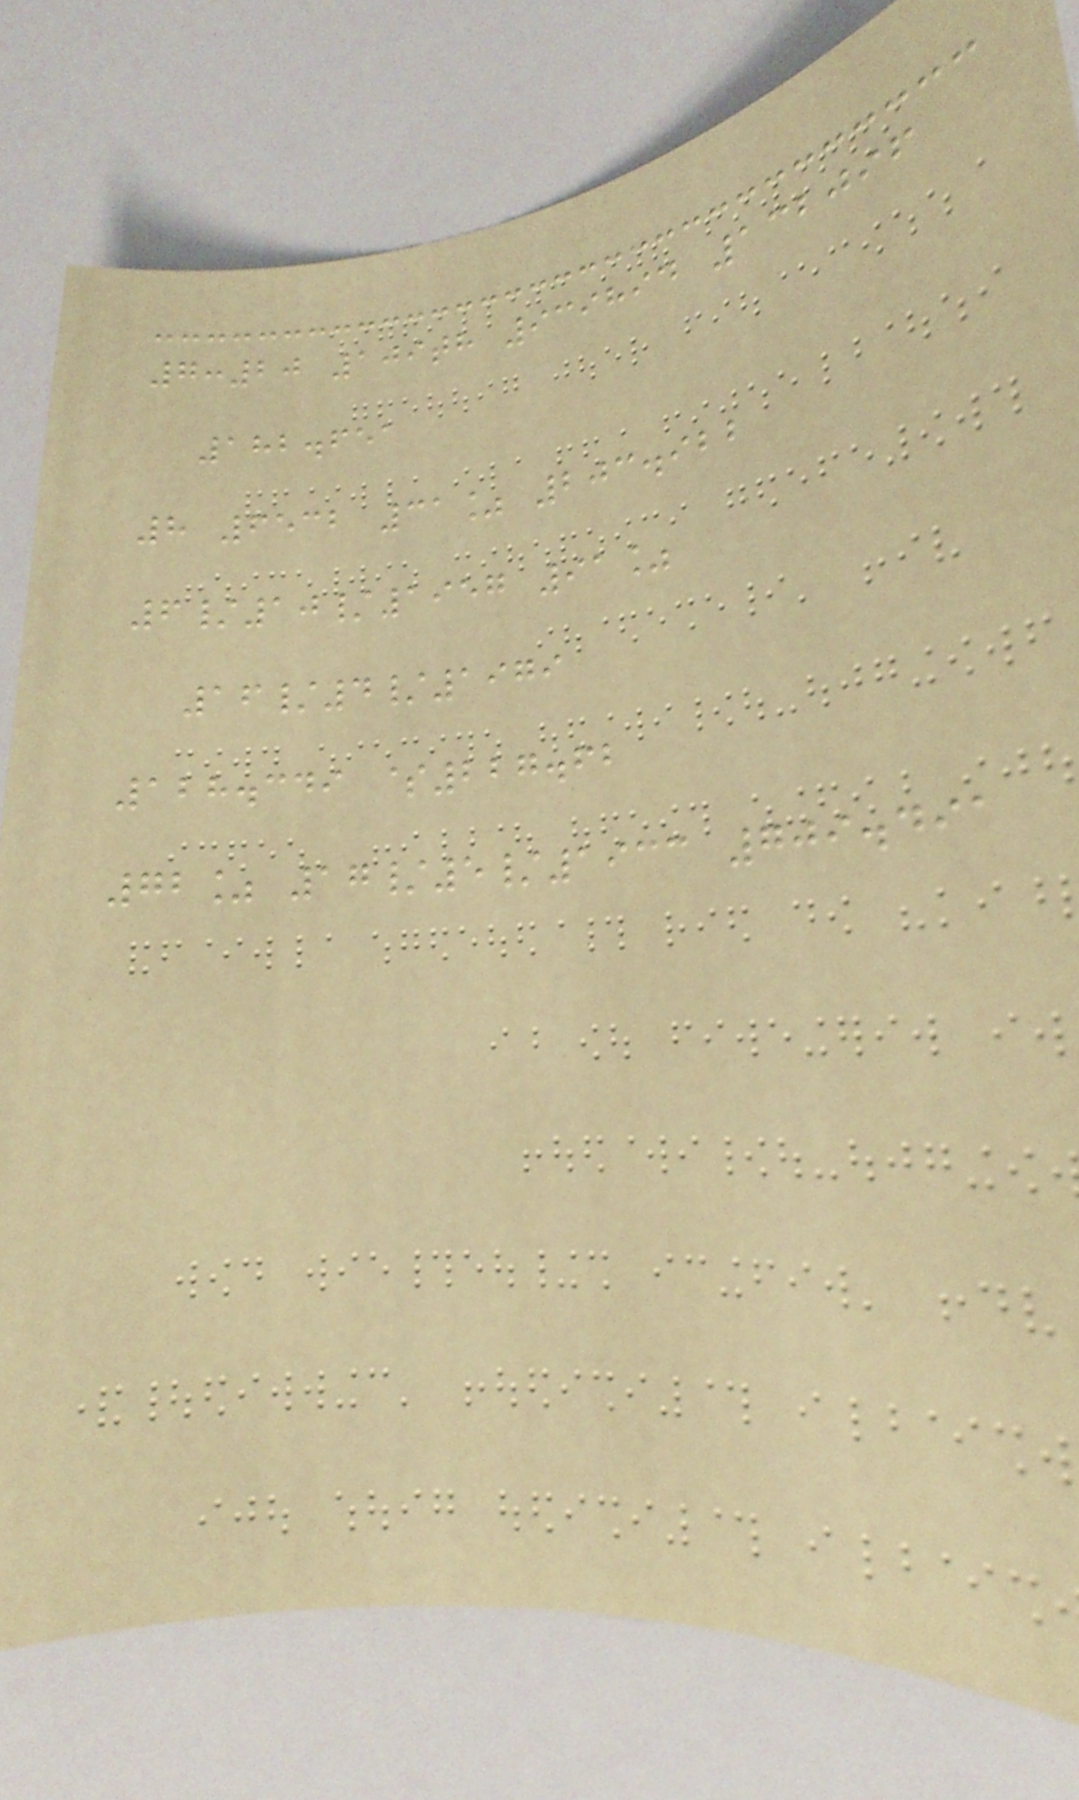7:20 109th 939894 132096
182.651
8 6532 31% 203.922
6/10/1957 91%
16/4/1979
128.349 $227.62
72% 17/5/1933 709.491
